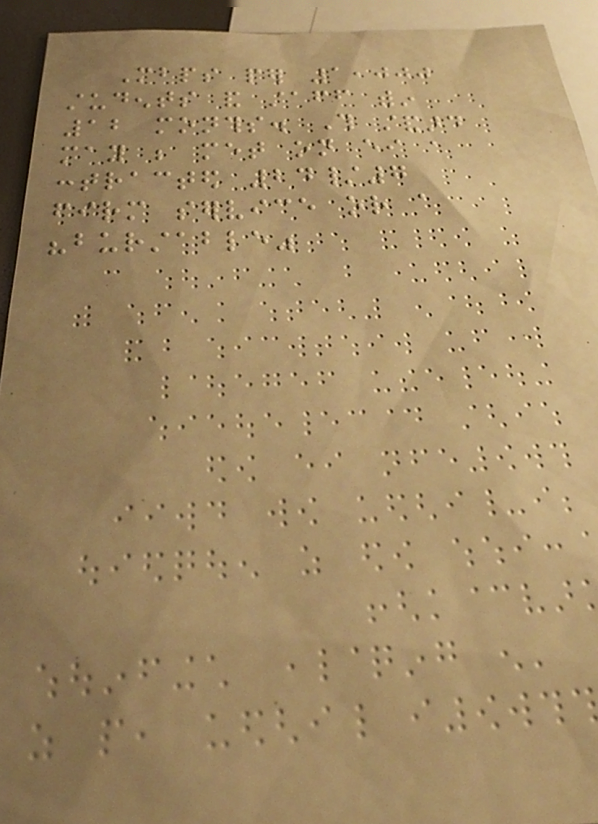Mbps per 1,000
students and staff within
12 months. This standard
may be met on either a
contracted 24/7
firm service or a
"burstable"
